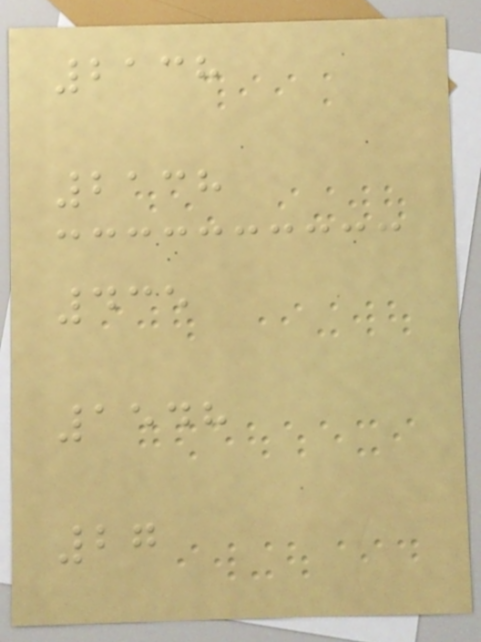2138
2138
435
1548
27
